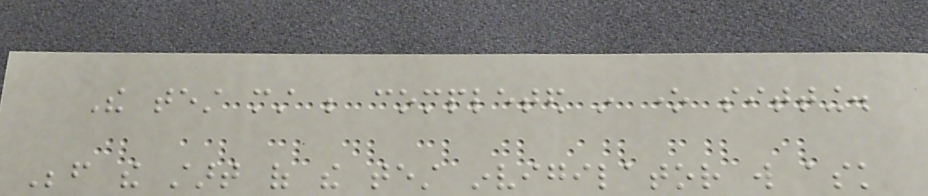The test must be completed in one sitting.
Before the start of the test invigilator will ask
